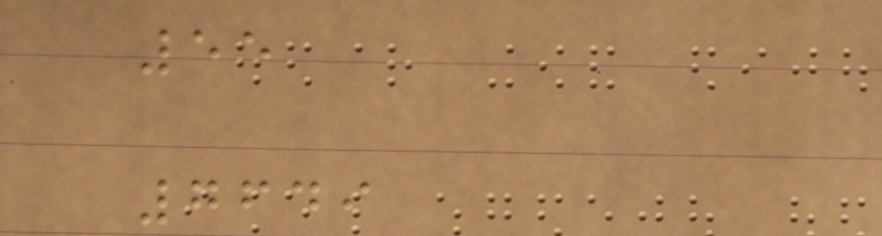55
7649
